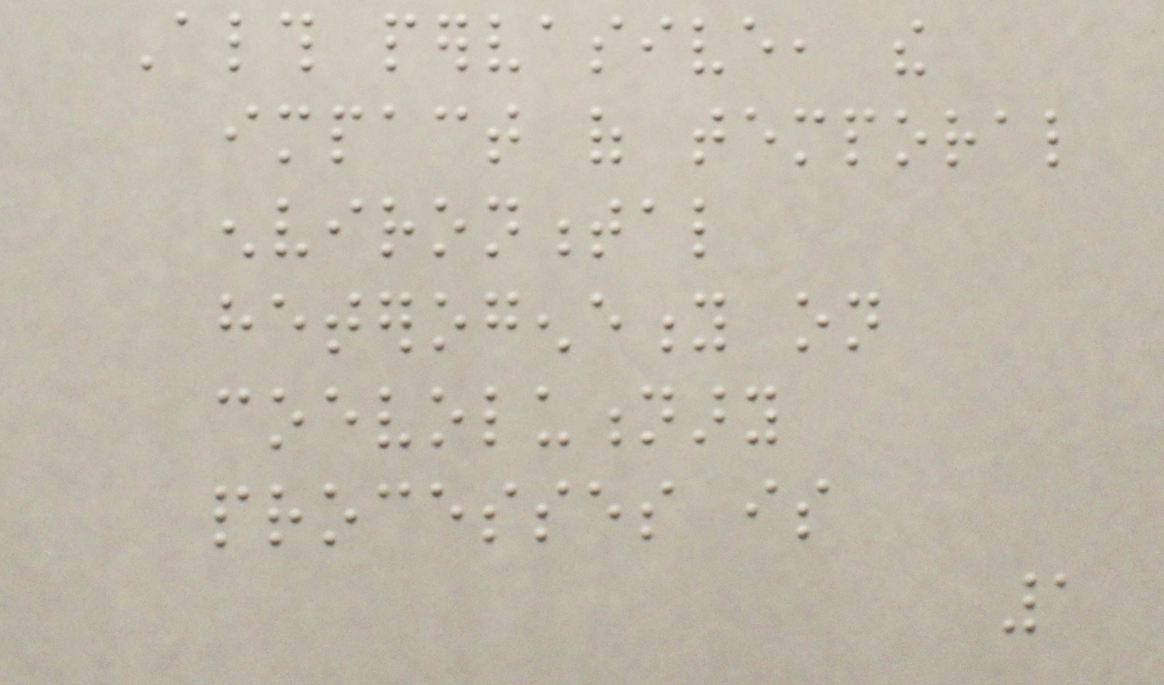Although pervasive, the
impact of temporal
environmental
heterogeneity on
coevolutionary
processes is
1
